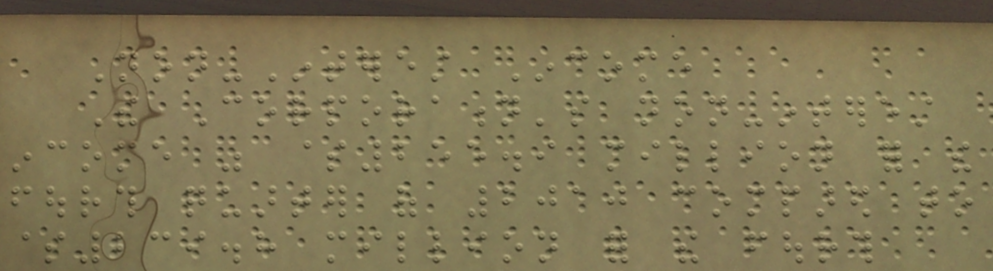Non-Interest Income
The Corporation's non-interest
income was $255.9 million for the
fourth quarter of 2010 compared to
$239.8 million for the fourth
